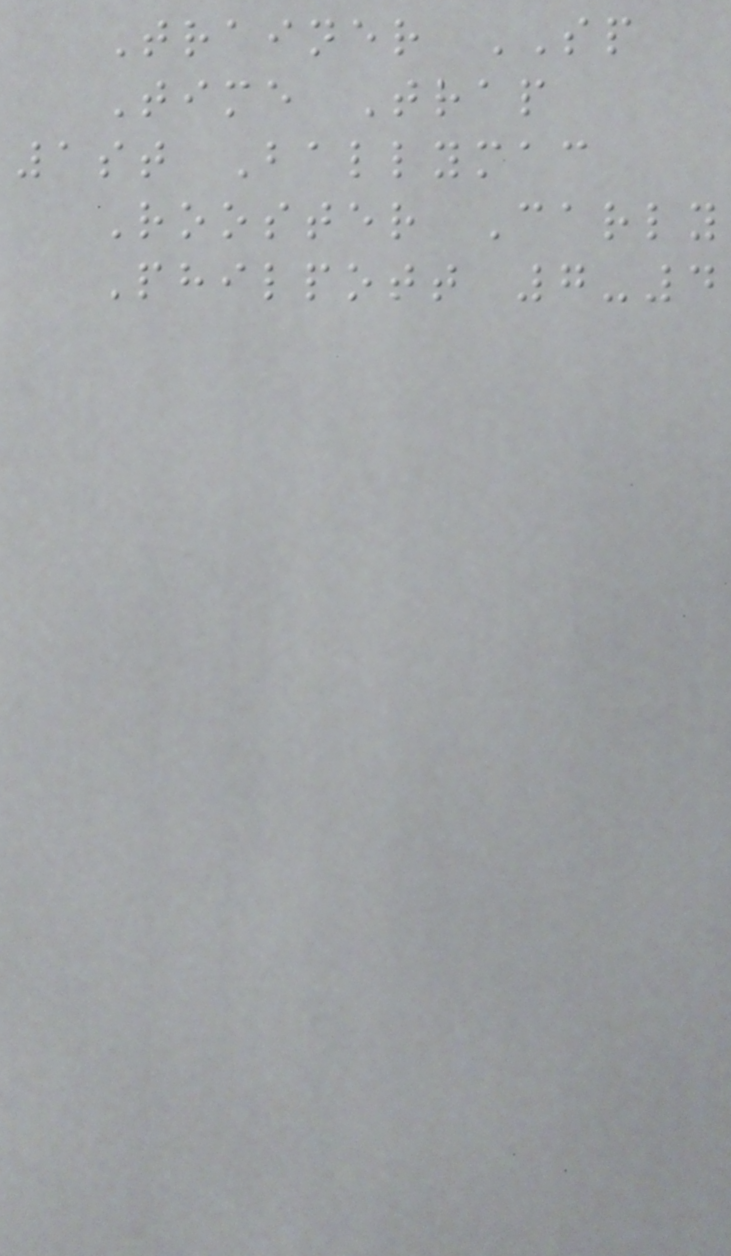Trainer SP
Time Trap
1st Ballymac
Rooster Carly
Philpott 7-4
